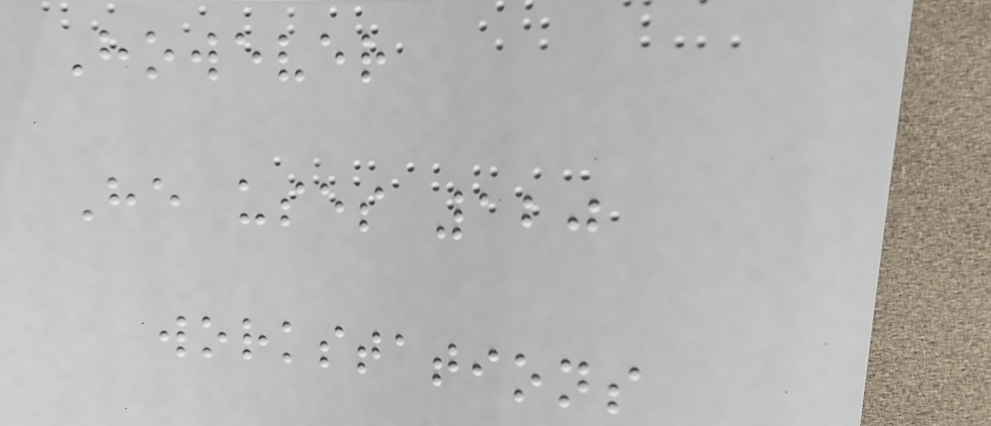However
He uses 120
workstations
